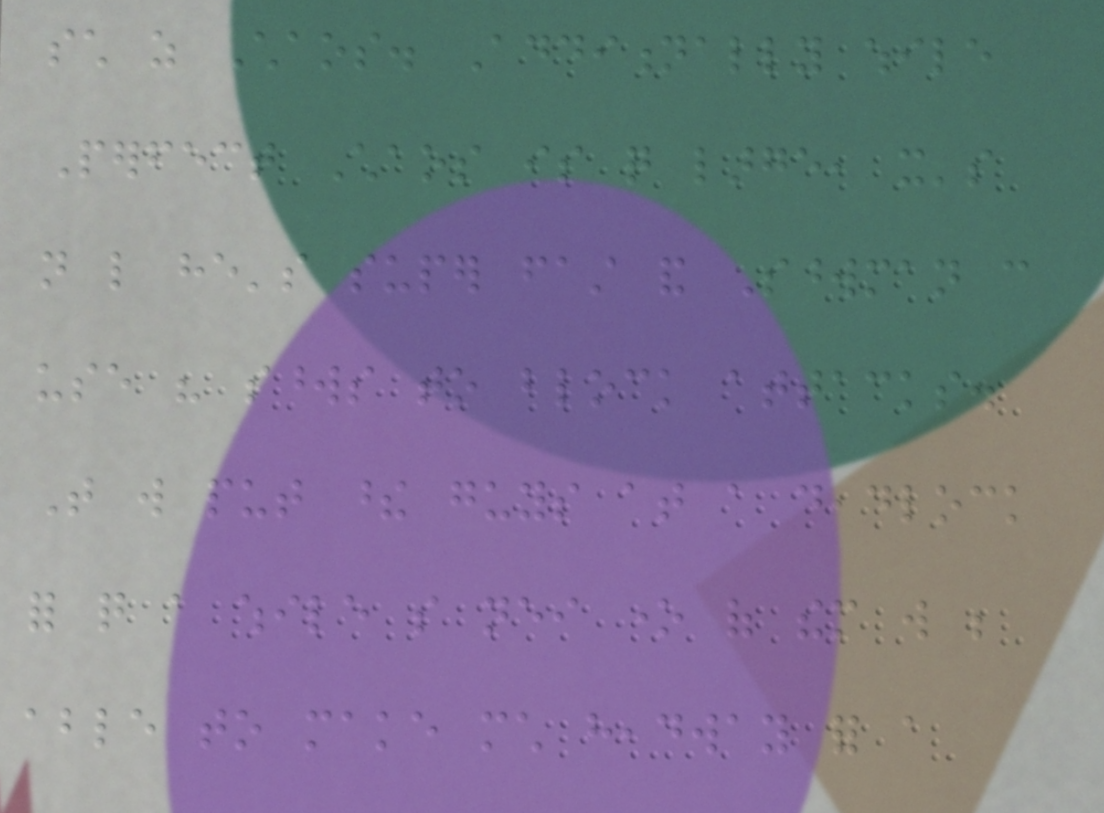such as Chaos. Additionally while
Perfect Chaos is quite large, it's
not like he's super fast and Swordman can
use his swords to block attacks.
That will put these guys at a deadlock
for quite a while so neither one of them will be
able to make much headway for a
